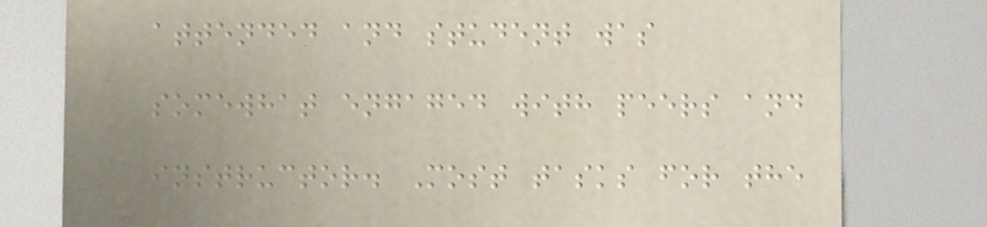attended and student was
somewhat engaged with peers and
instructor. Most tasks for the
